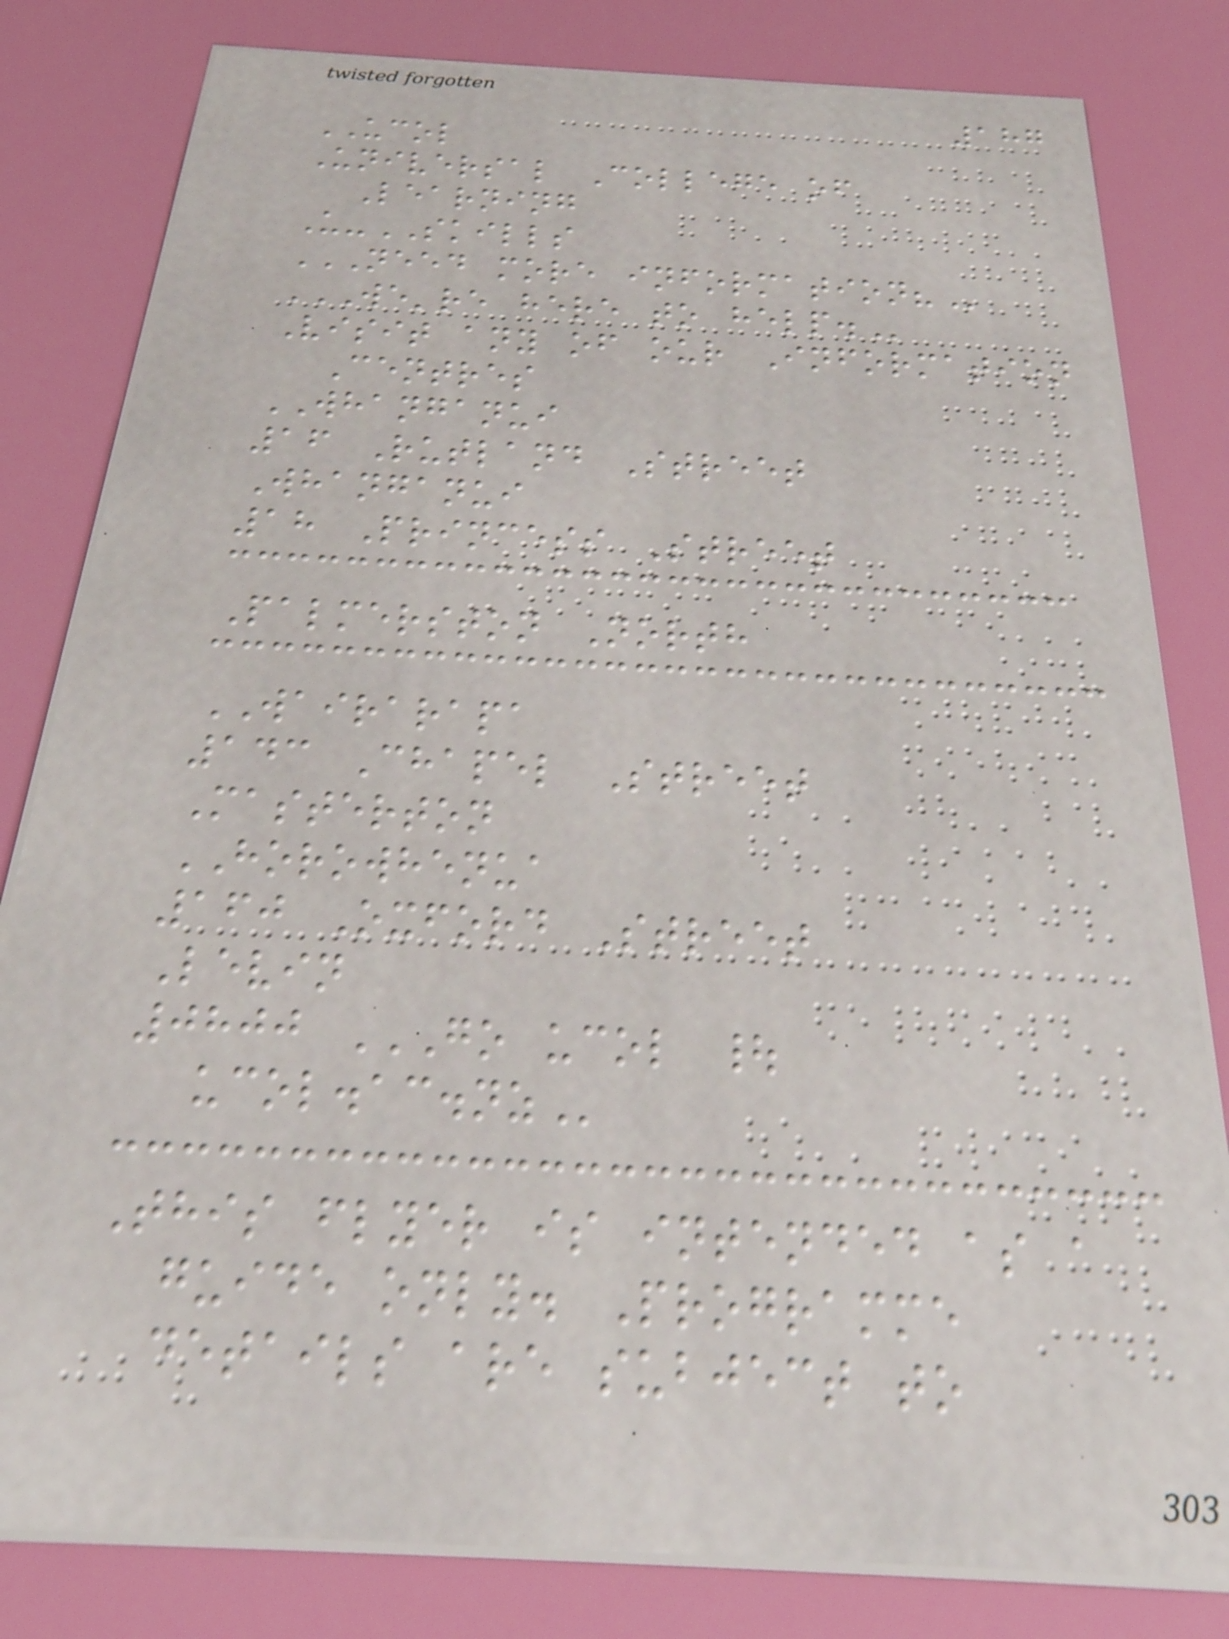187
UCOL
Universal College of
Learning
U-SKILLS
NEED MORE INFORMATION?
WE'RE HERE TO HELP.
Visit any of our Information
Centres
WHANGANUI
16 Rutland Street
Whanganui
18 Princess Street
Palmerston North
WAIRARAPA
143 Chapel Street
Masterton
HOROWHENUA
160 Oxford Street
Levin
0800 GO UCOL |
UCOL.AC.NZ
This flyer is intended as a
guide only. Programme
details are subject to
